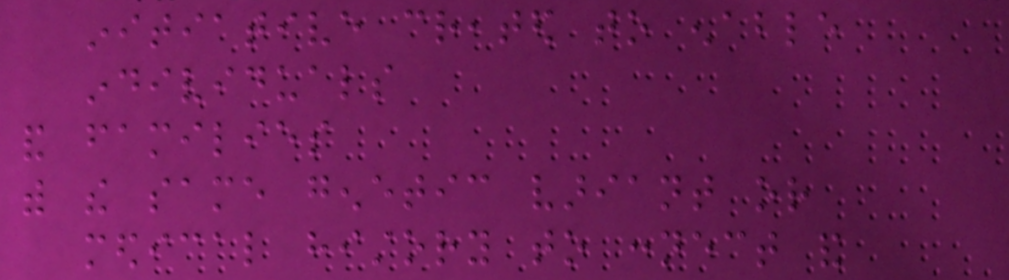initiative created to enable
individuals
and families
with the same genetic variant or
medical history to connect and
